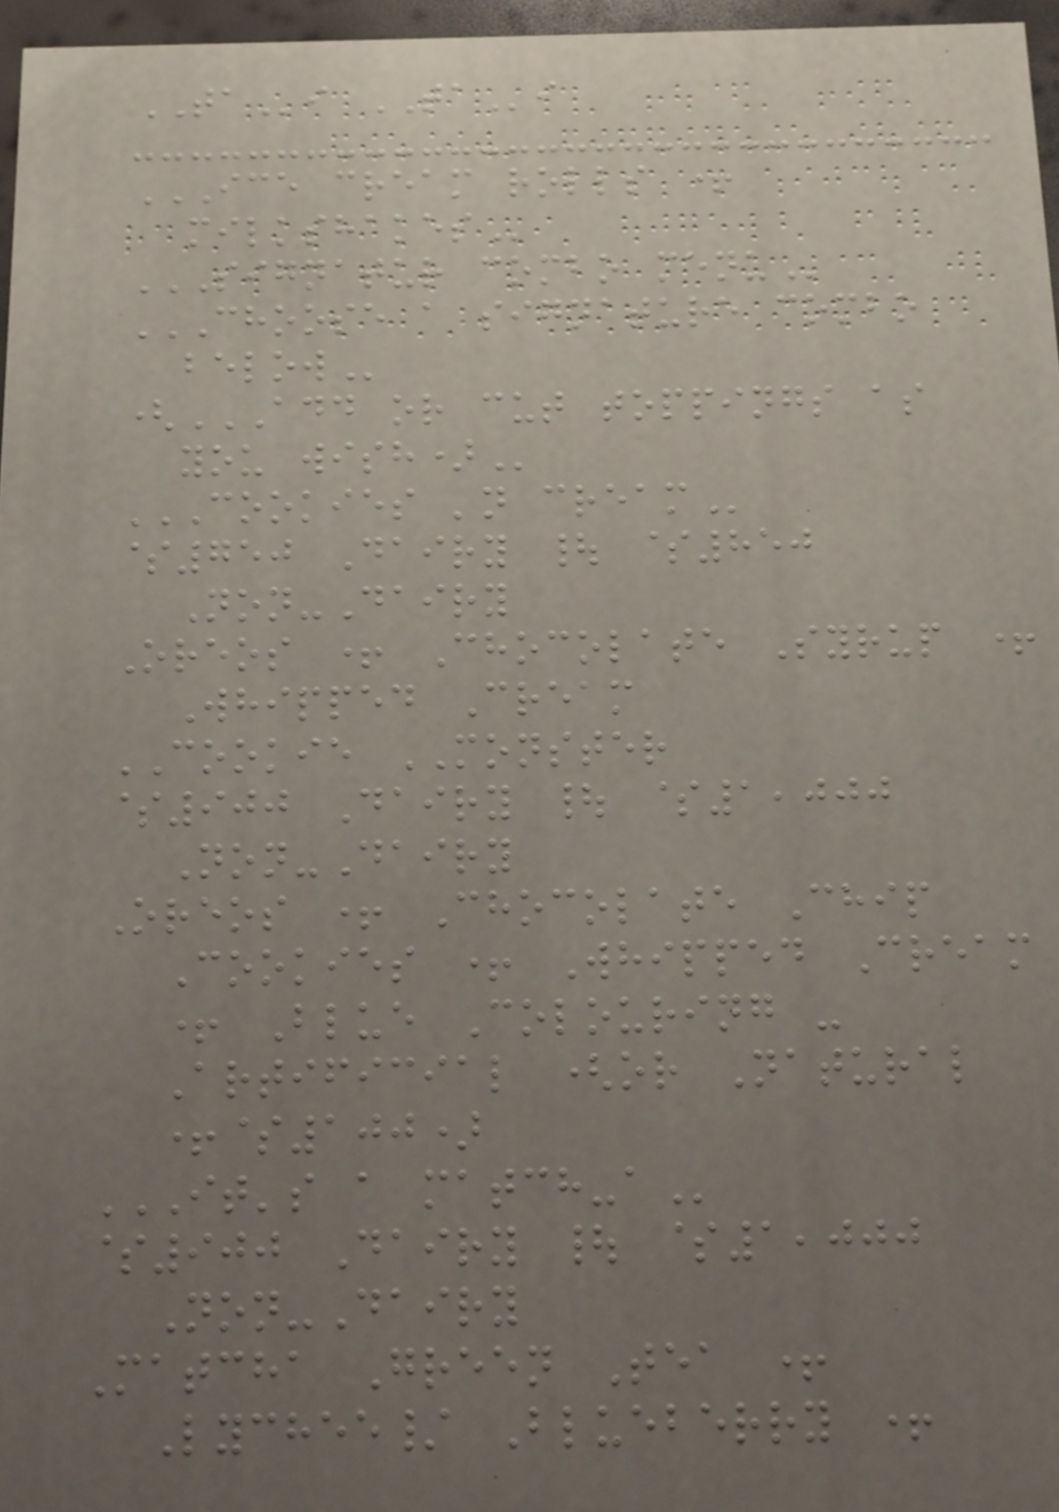TAi TAi
ICE CREAM ROLLS +
MILKSHAKES
SIGNATUR COMBO MENU
CHOOSE A SIGNATURE COMBO
BELOW
(ADD OR CUT TOPPINGS AS
YOU WISH)
COOKIES 'N CREAM
$750 Dairy | $850
Non-Dairy
Oreos + Chocolate Syrup +
Whipped Cream
COOKIE MONSTER
$900 Dairy | $1,000
Non-Dairy
Oreos + Chocolate Chip
Cookies + Whipped Cream
+ Blue Colouring -
Artificial (or Natural
+$100)
IT'S A MATCH-A
$900 Dairy | $1,000
Non-Dairy
Matcha Green Tea +
Lychee/ Blueberry +
